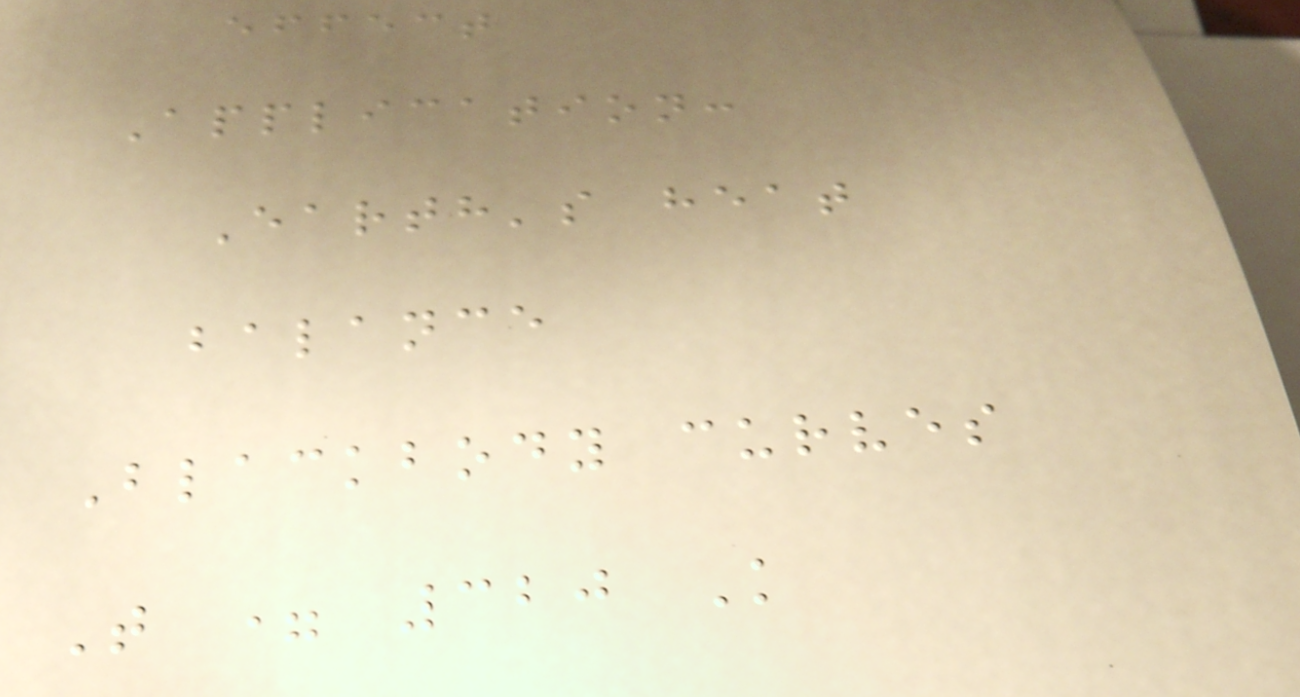effect
Application:
Earth's heat
balance
Blackbody curves
T = 320 K
